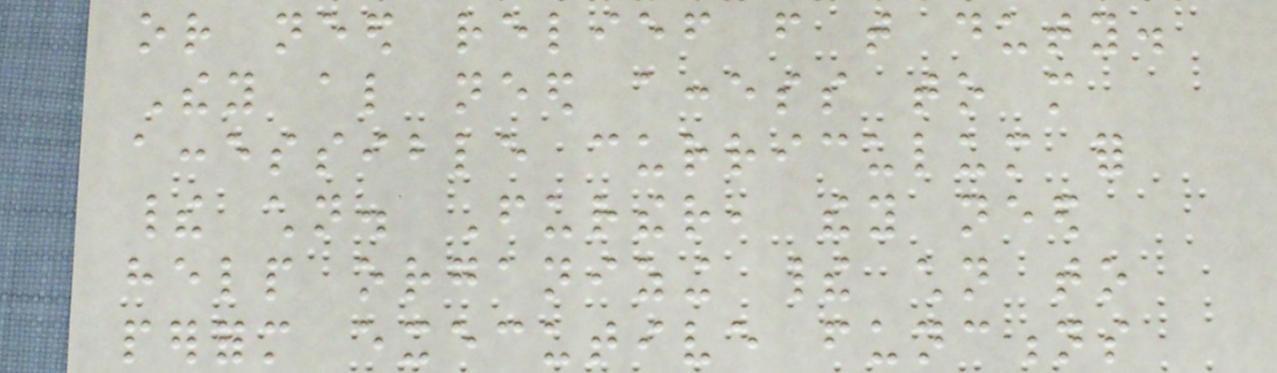or need relief from that duty.
They also need access to more
accessible curriculum for
their children. Further, they need
help organizing their children to
perform executive functions
